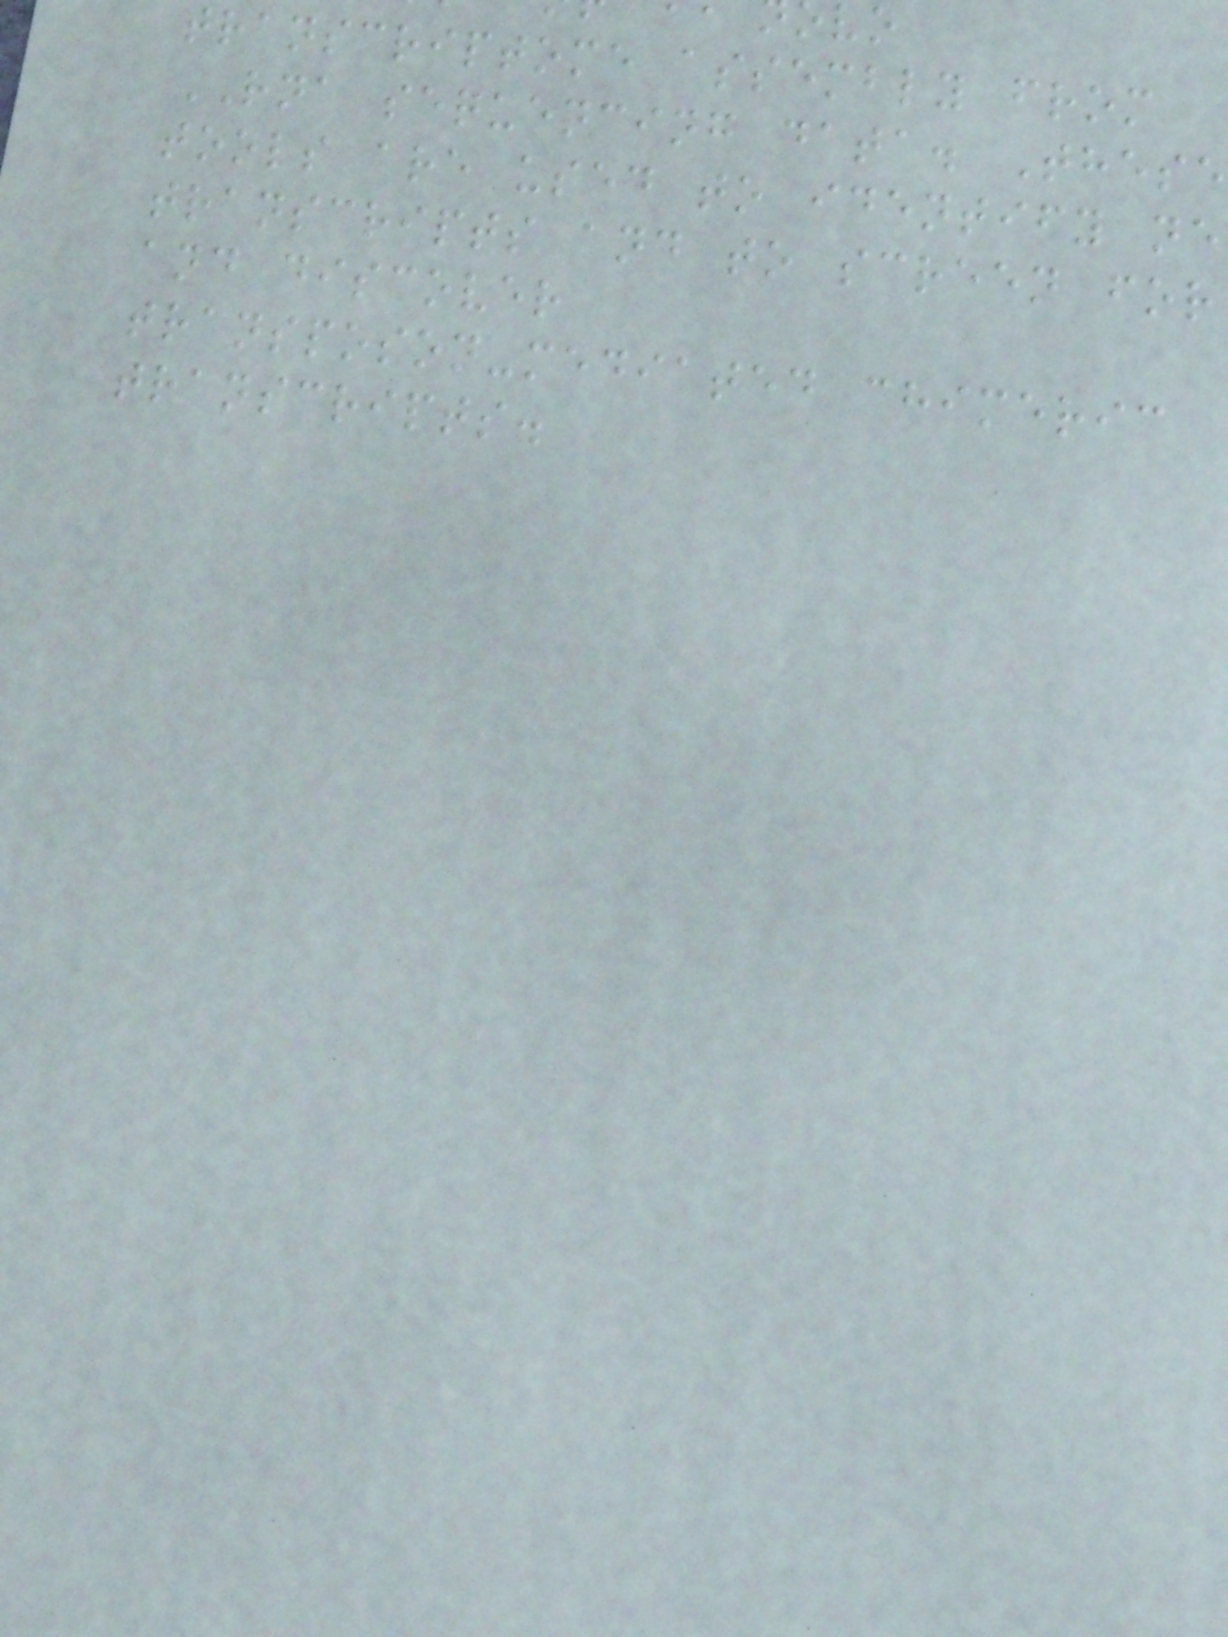transcriptome assembly from
RNA sequencing data. These
tools are used to identify ne
transcripts and to screen for
and discover
transposon-mediated chimeric
transcripts.
